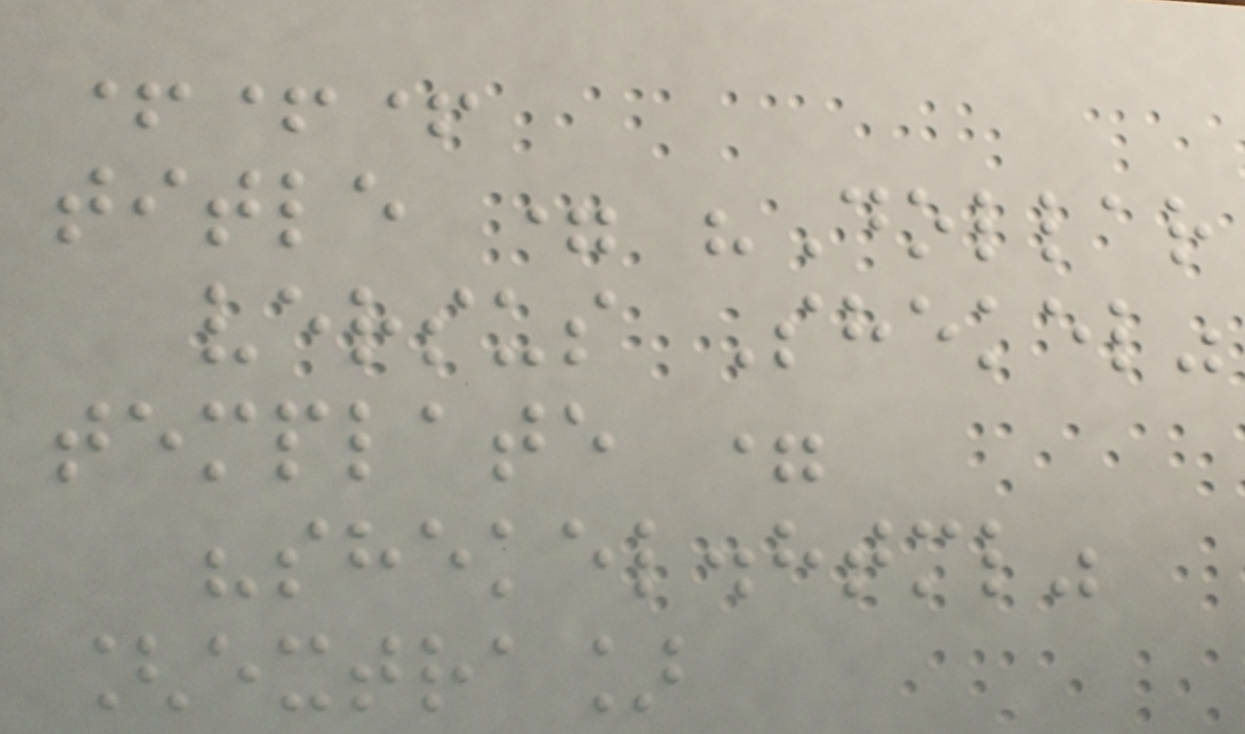+++
title = "Dollar
versus Shekel"
template =
"shekel.html"
[extra]
